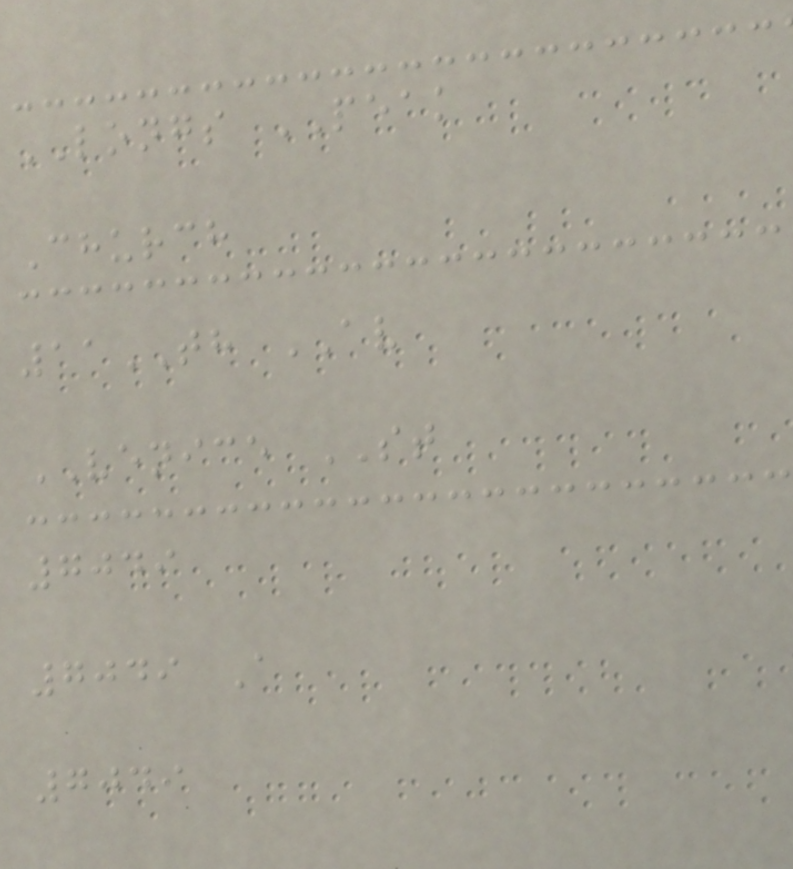LONGS PEAK
Church
11TH AV
VENICE ST
7049
7049 A
7049
